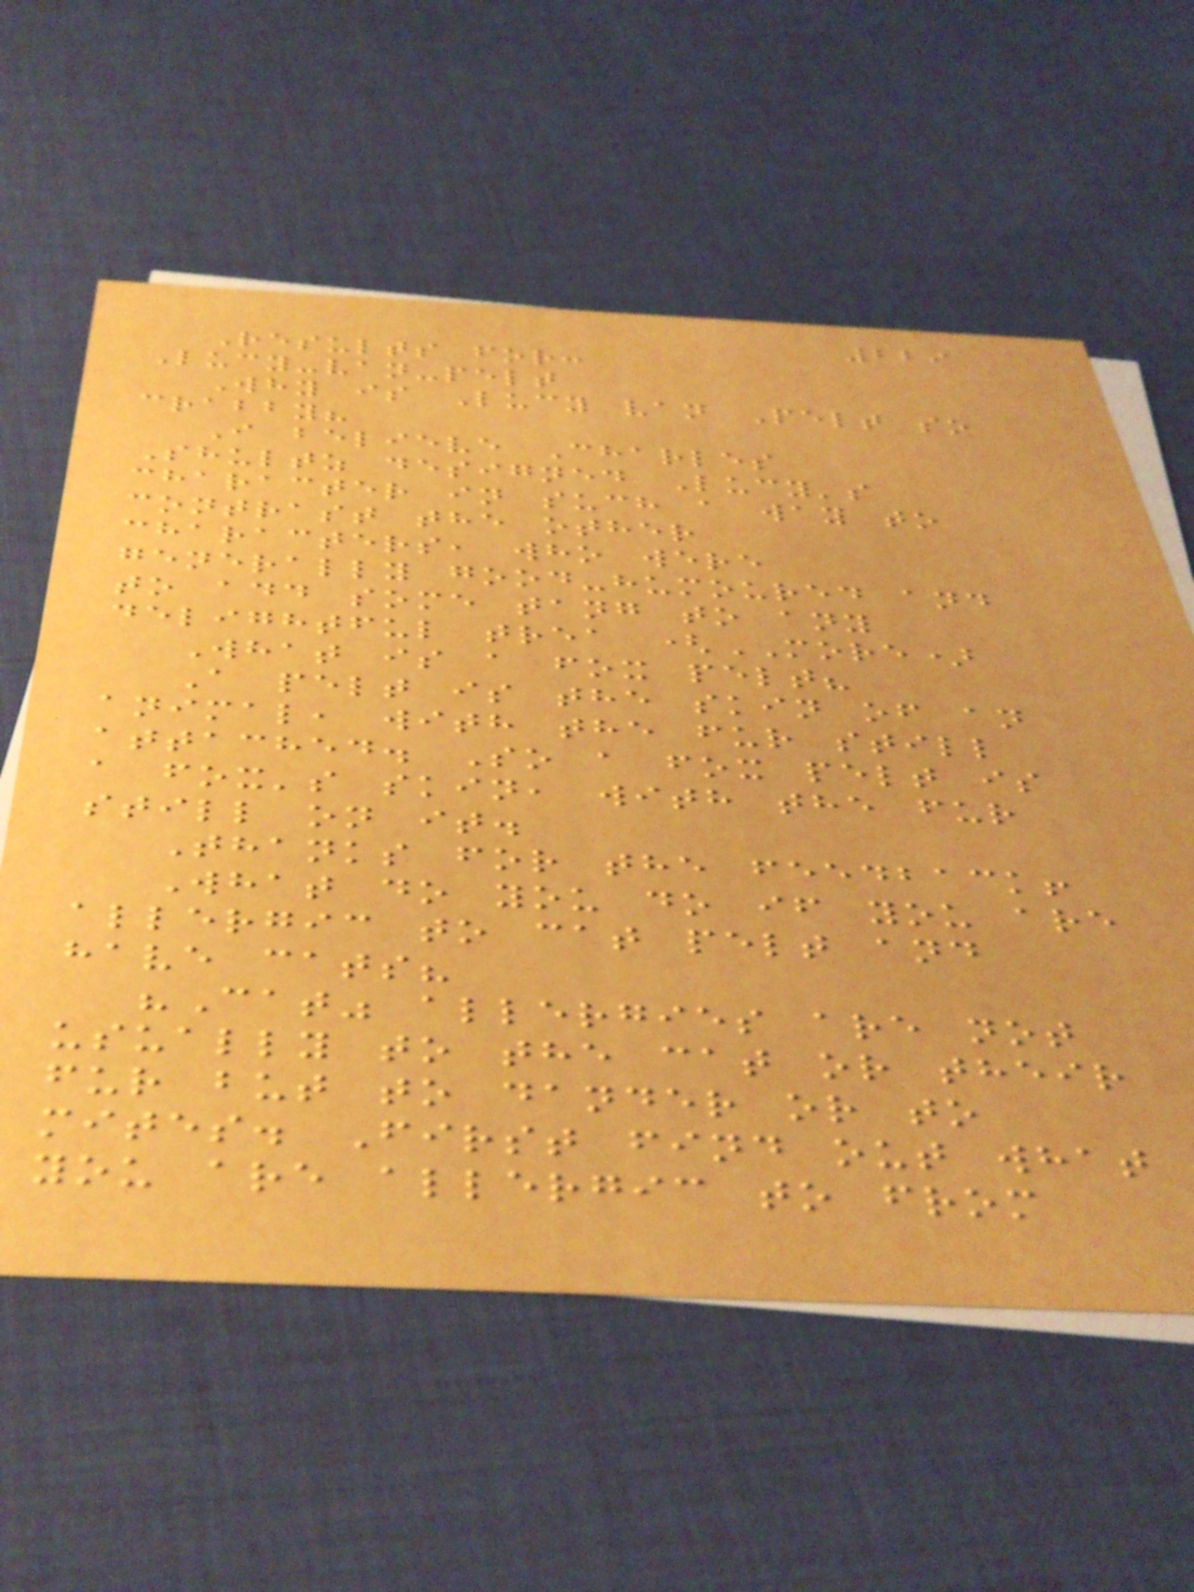229
Results for:
Lucy-van-pelt
Why is Lucy van Pelt so
crabby?
I believe Charles
Shultz designed Lucy's
character in such a way to
contrast the other
characters, who were
generally good-humoured and
to add some tang to any
delightful trea (MORE)
What is a fox pelt?
A pelt is the skin of an
animal, with the fur still
attached. So a fox pelt is
a fox's skin, with the fur
still on it.
Thanks for the feedback!
What do you do if you are
allergic to cat pelt and
have cats?
"Cat" allergies are not
usually to the cat or their
fur but to dander or to
mites. First find out what
you are allergic to from
